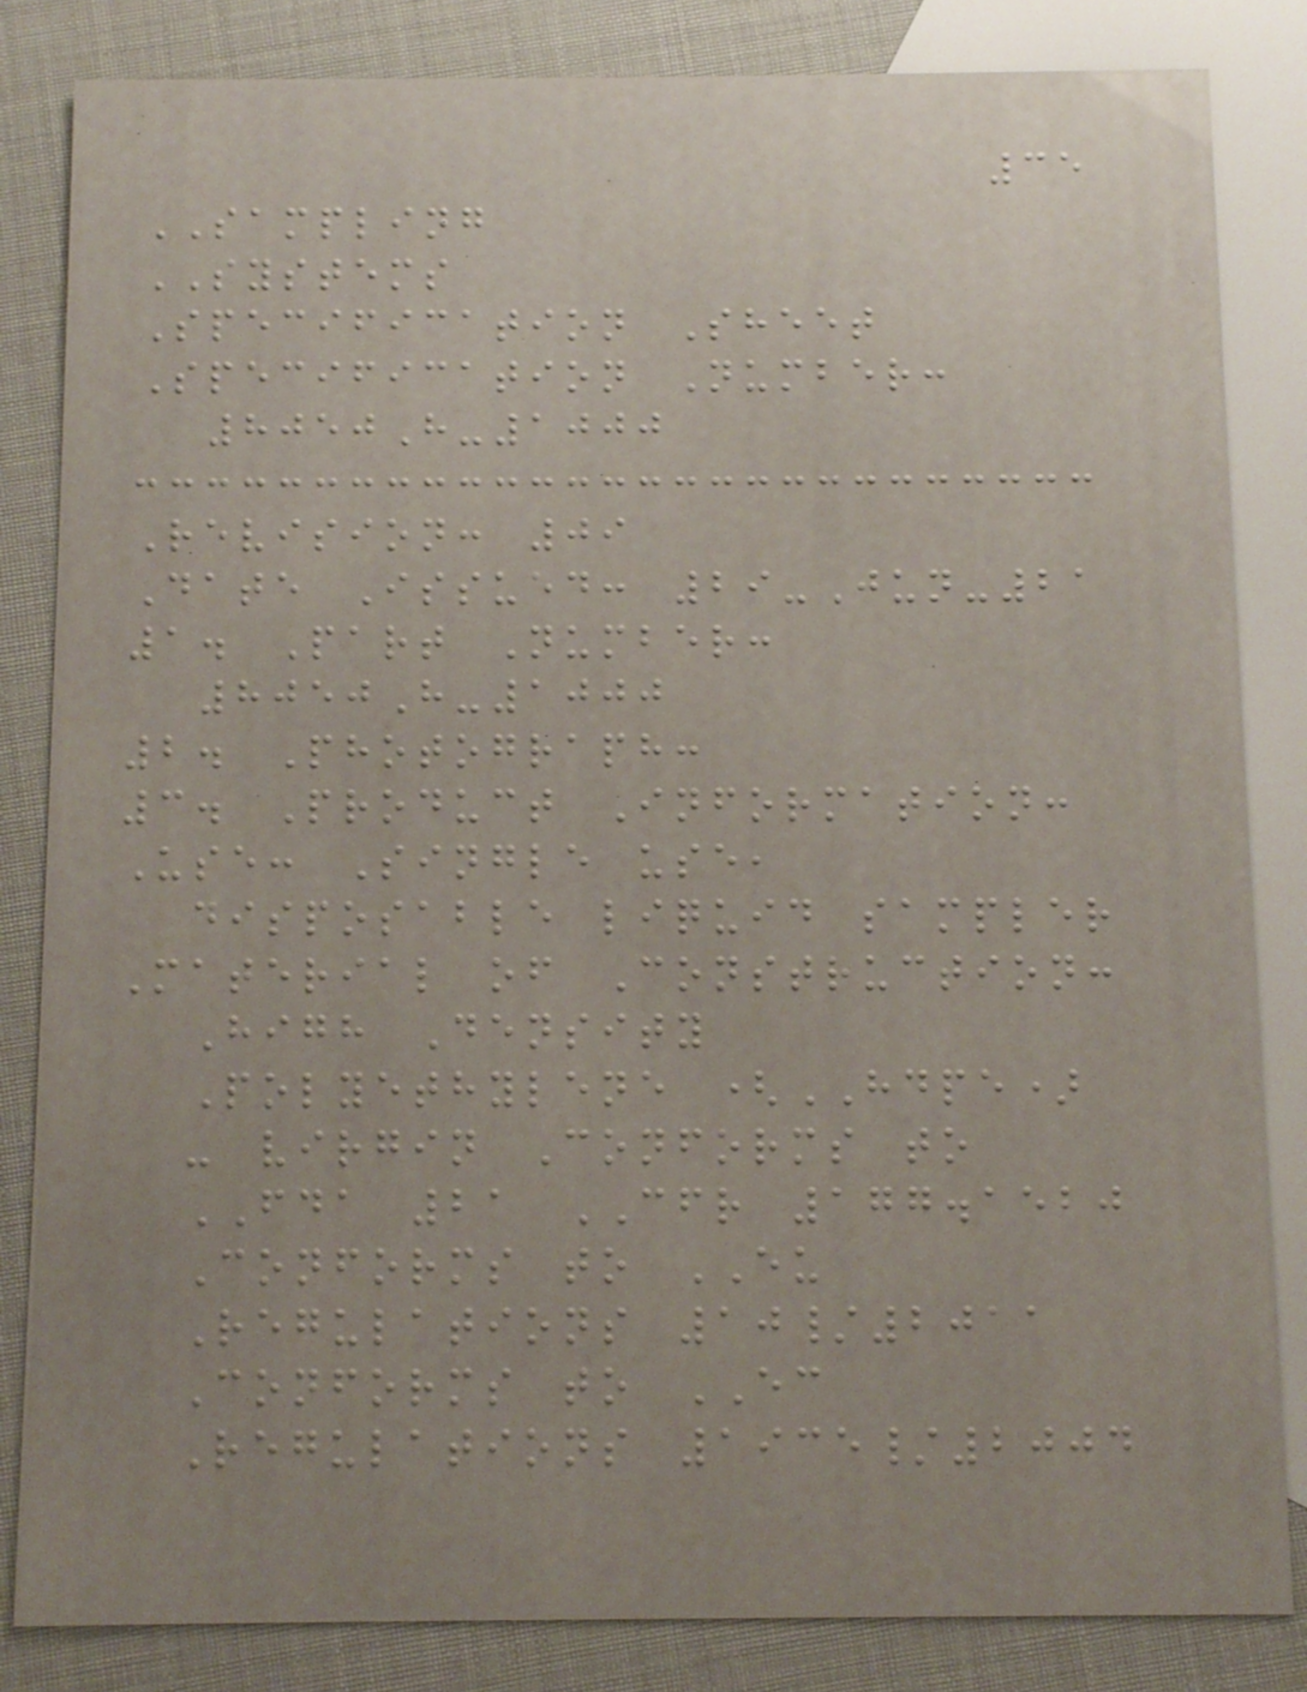35
SAMPLING
SYSTEMS
Specification Sheet
Specification Number:
8050H-1000
Revision: 09
Date Issued: 29-Jun-21
1. Part Number:
8050H-1000
2. Photograph:
3. Product Information:
Use: Single use,
disposable liquid sampler
Material of Construction:
High Density
Polyethylene (HDPE)
- virgin Conforms to
FDA 21 CFR 177.1520
Conforms to EU
Regulations 10/2011
Conforms to EC
Regulations 1935/2004
